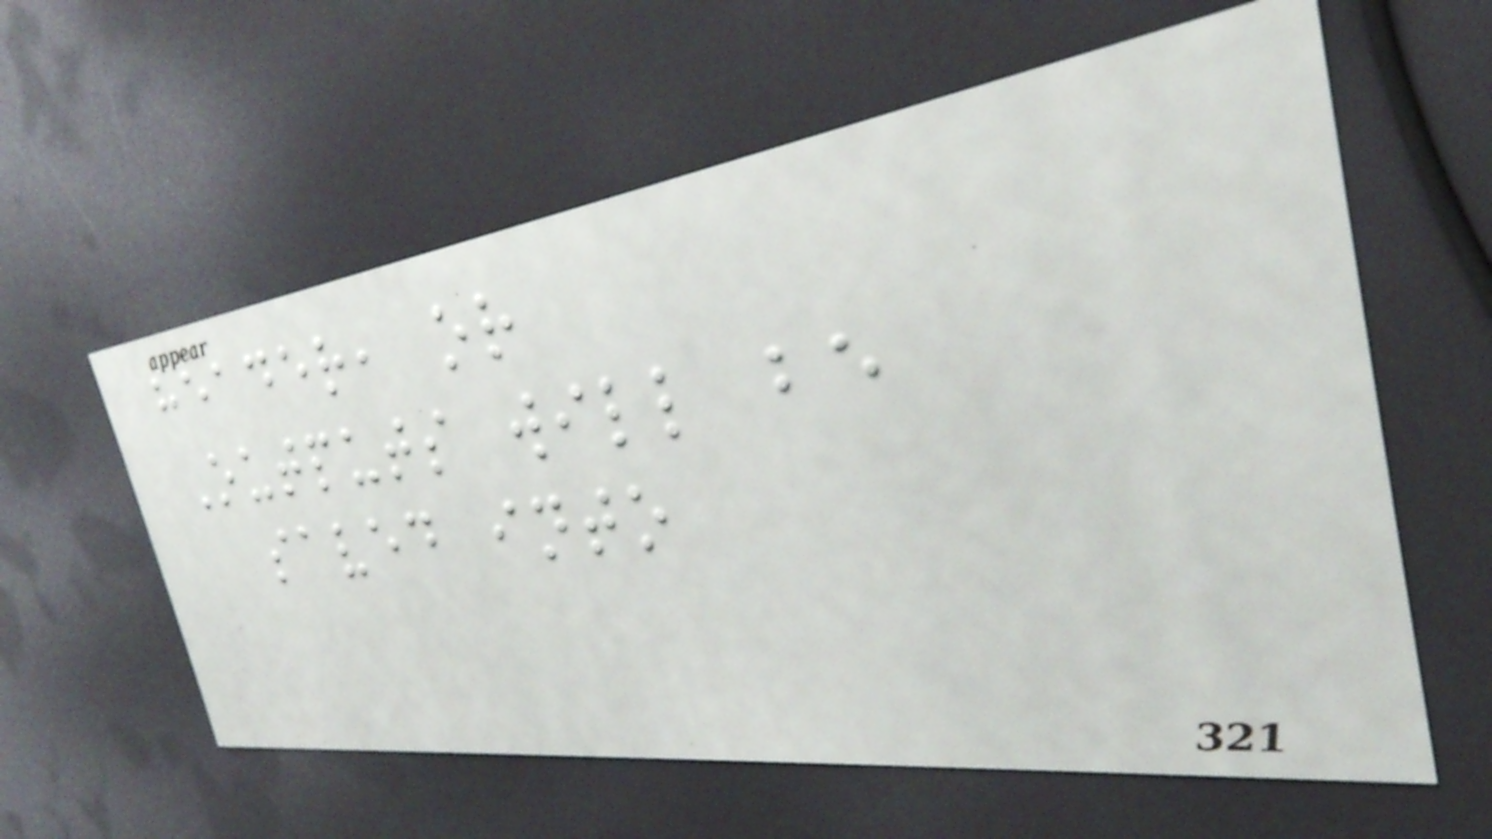header, or
Outputs will be
saved into
